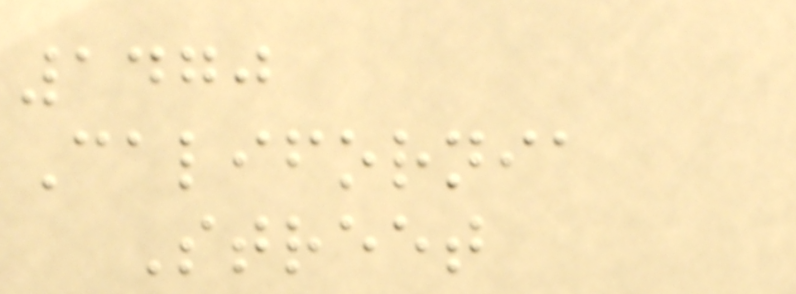1470
California
Street
